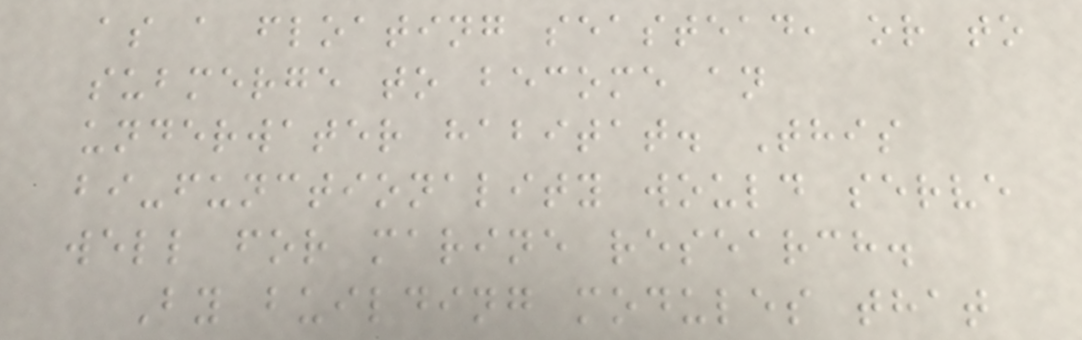as a floating seastead, or to
submerge to become an
underwater habitat. This
bi-functionality would serve
well for marine research.
By building modules that
